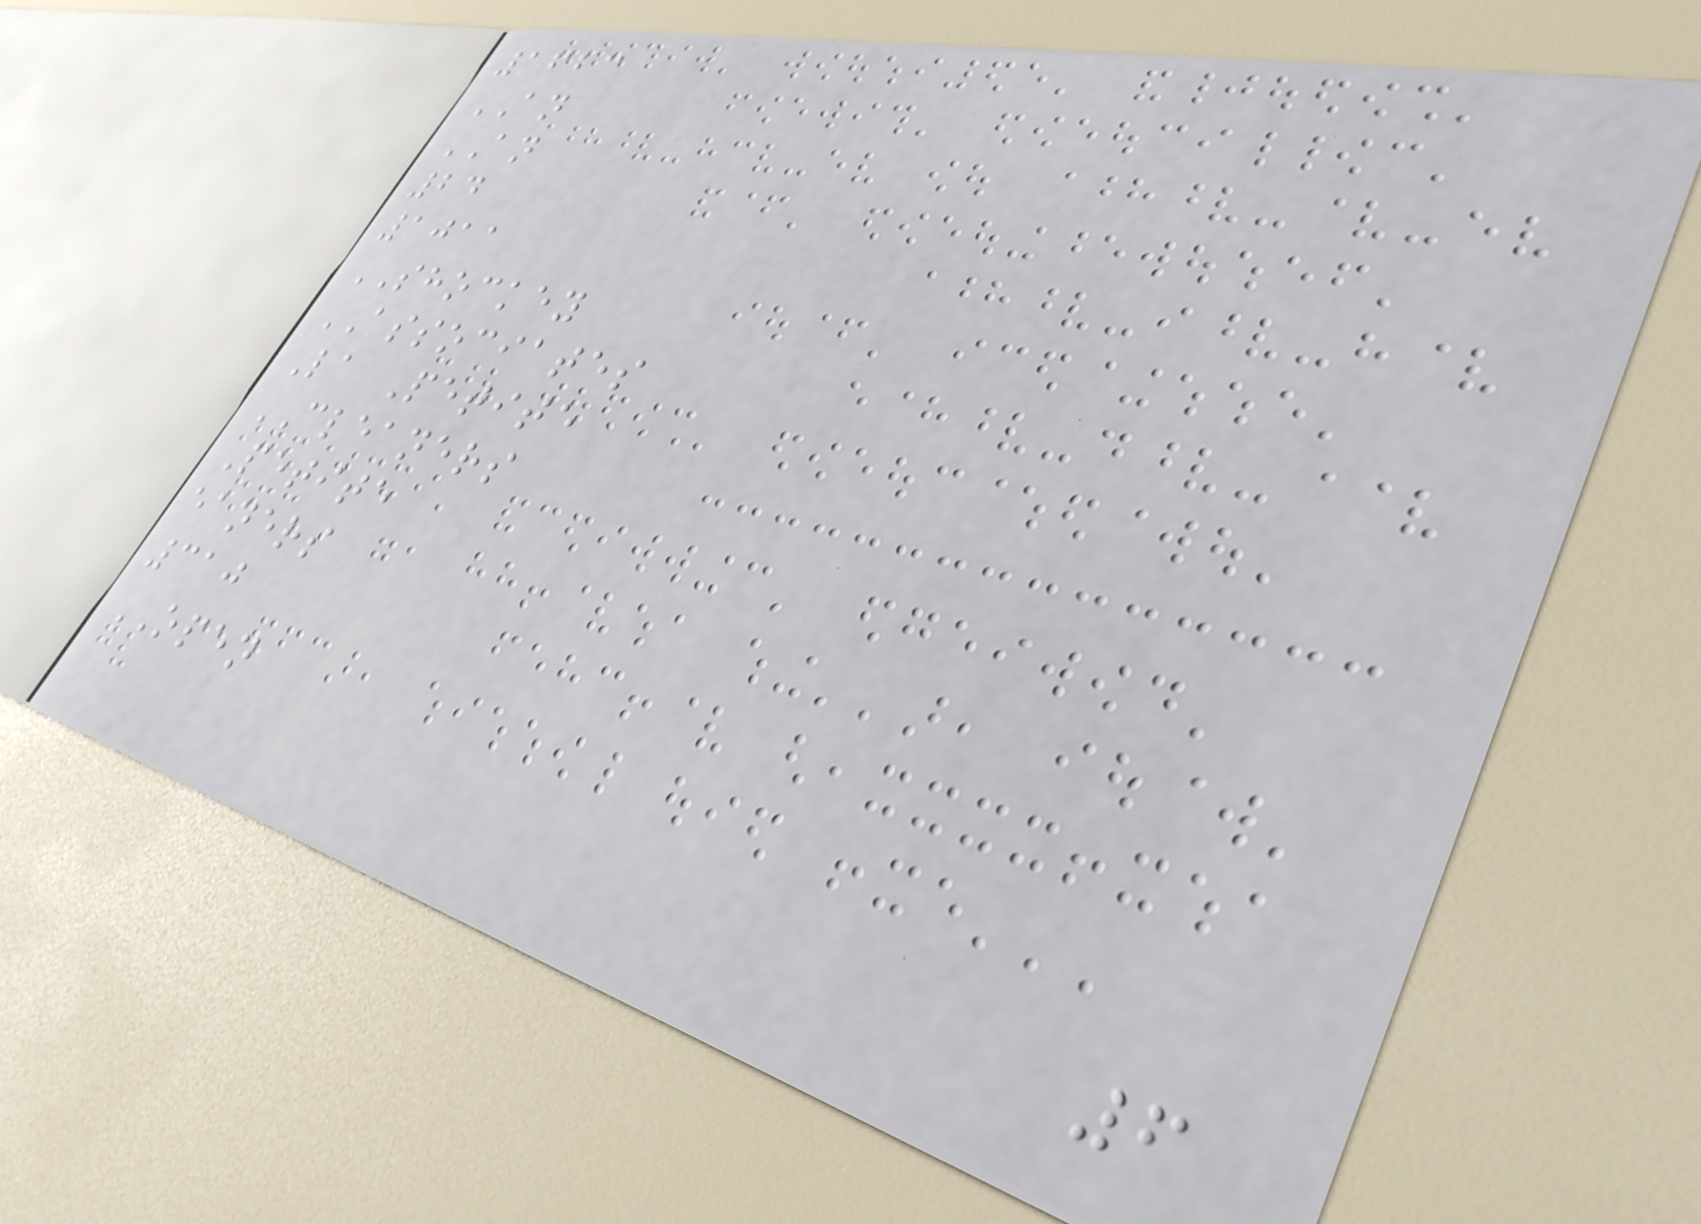1623
AN
AN
24
1011
SHOCKEY
ASSOCIATES
La Petite
CLEANERS
Petite
eaners
310
OPEN
6
